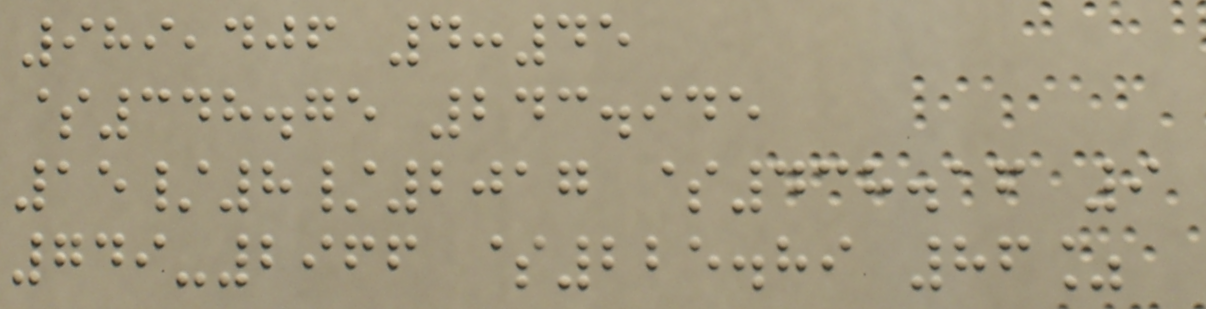989,406 4:45
$348.75 243.945
15/8/2017 $438.16 9
749-2966 $225.89 86%
